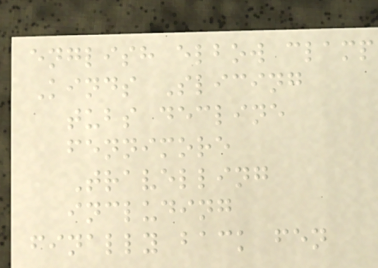english elbow clamp
Kinds Slicing
tubs decline
fennimore
Travelling
including
finally back fen
